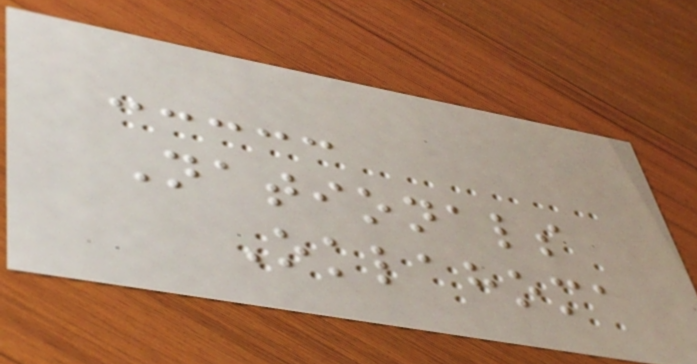Nationals
Oklahoma
